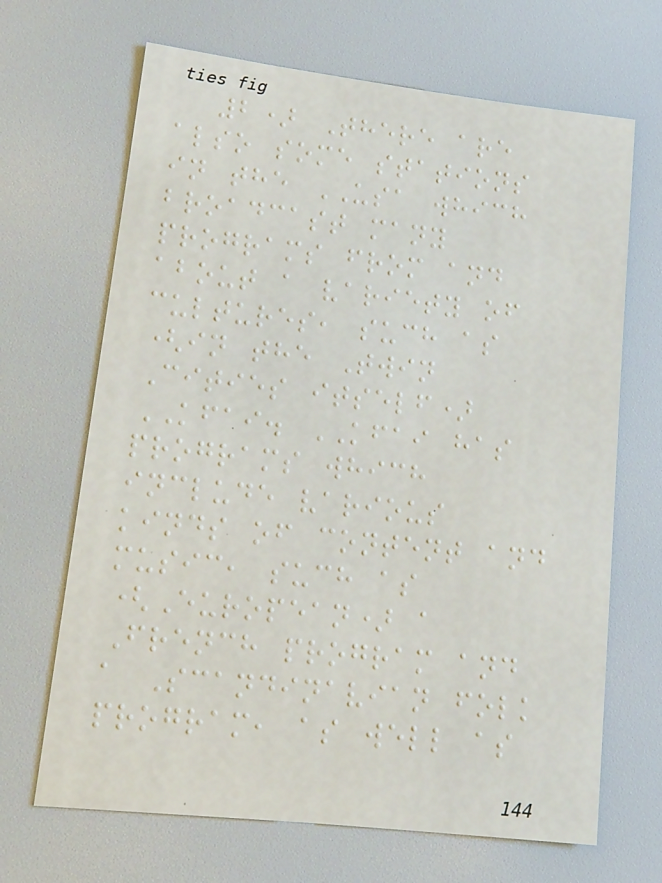2) There are
also some stations
in the USA which
broadcast many
programs from and
about a variety of
cultures, such as
(in the Twin
Cities itself)
KFAI. KFAI has
programs which
include various
kinds of content and
music, such as
(European) a
French program and
a Scandinavian folk
program, as well as
